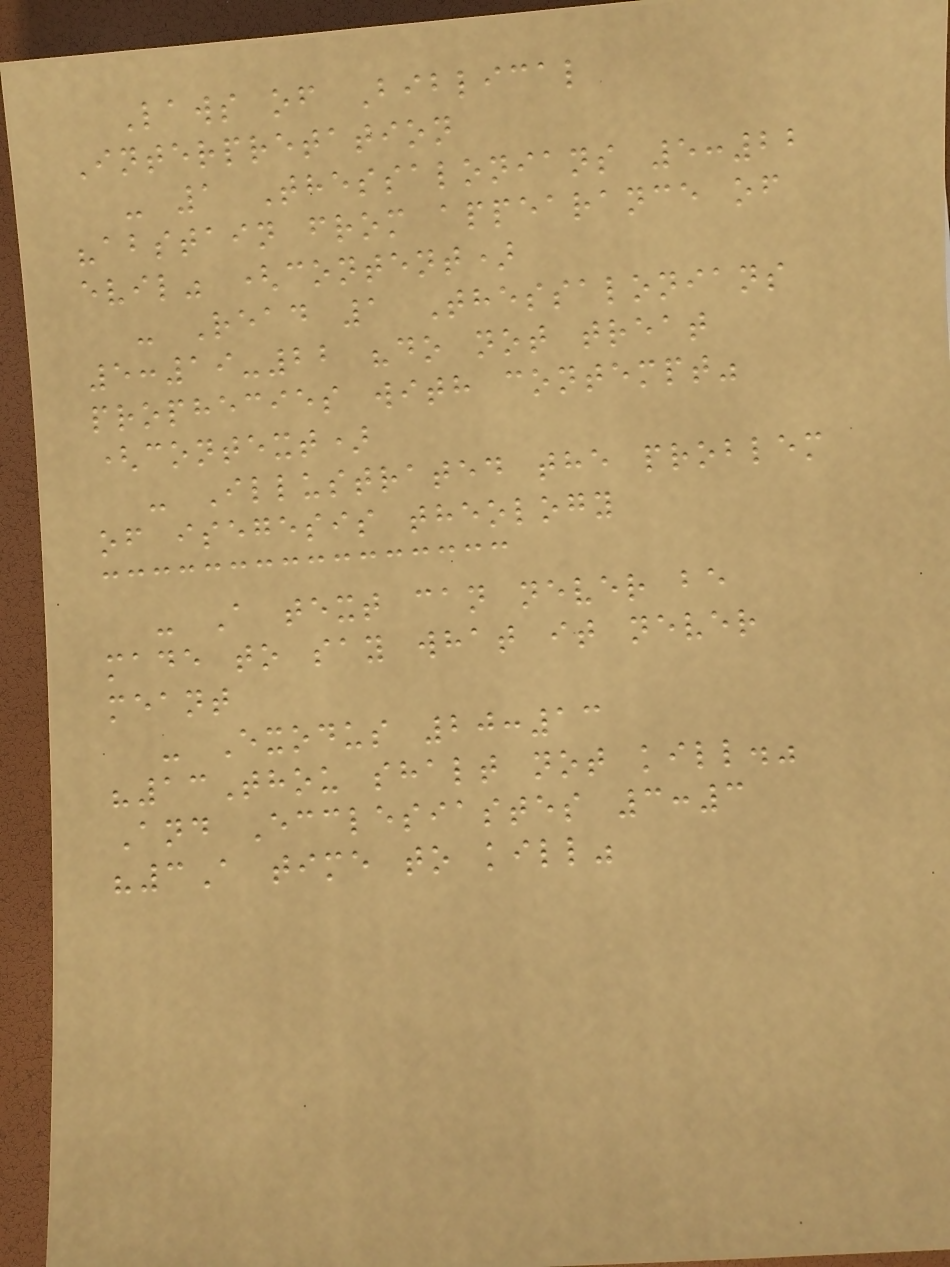Laws of Biblical
Interpretation
- 1 Thessalonians 5:22
"abstain from appearance of
evil" (content)
- Read 1 Thessalonians
5:19-22 "do not treat
prophecies with contempt"
(context)
- Illustrated the problem
of isegesis theology
- A text can never be
made to say what it never
meant
- Exodus 20:13
"13Thou shalt not kill."
And Ecclesiastes 3:3
"3A time to kill"
